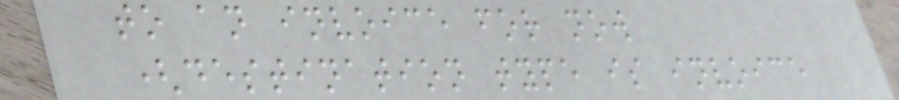to an invoice for now
(destination type is invoice
